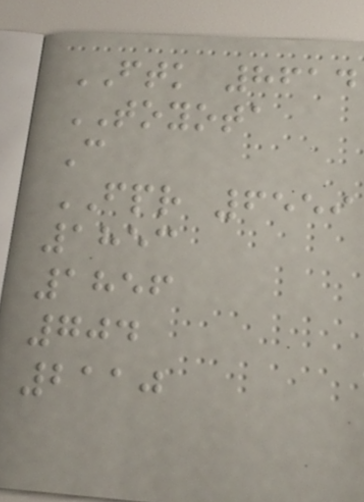FTK 8614
TOYOTA
C
FPR 6559
1853
1856
704
2110
